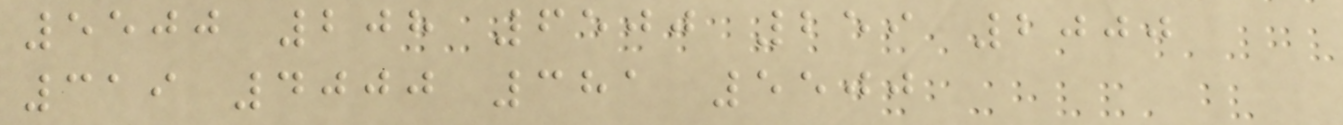5500 208 6500 259 2000
319 4000 381 5500
